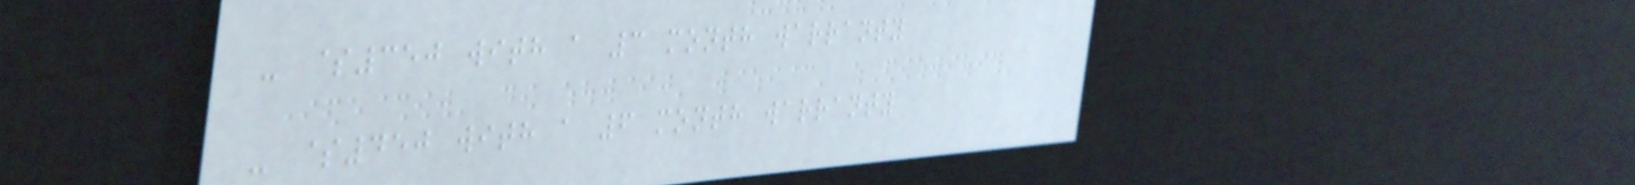- $350 with a 3 month warranty
- $450 with a 6 month warranty
